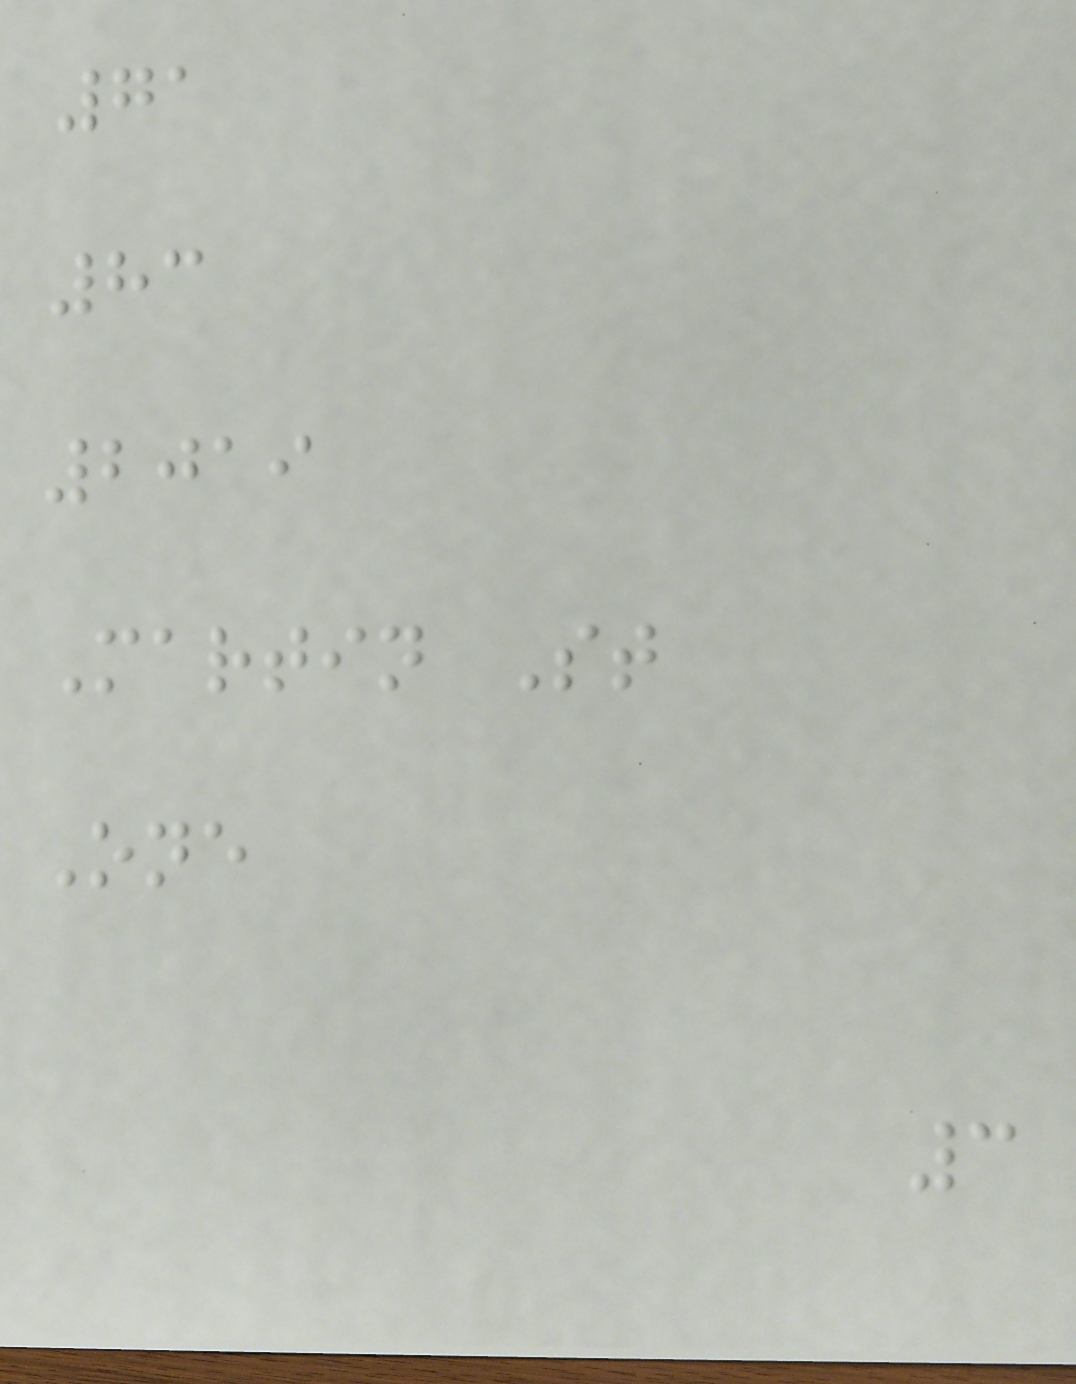71
83
2019
Martin St
One
3
